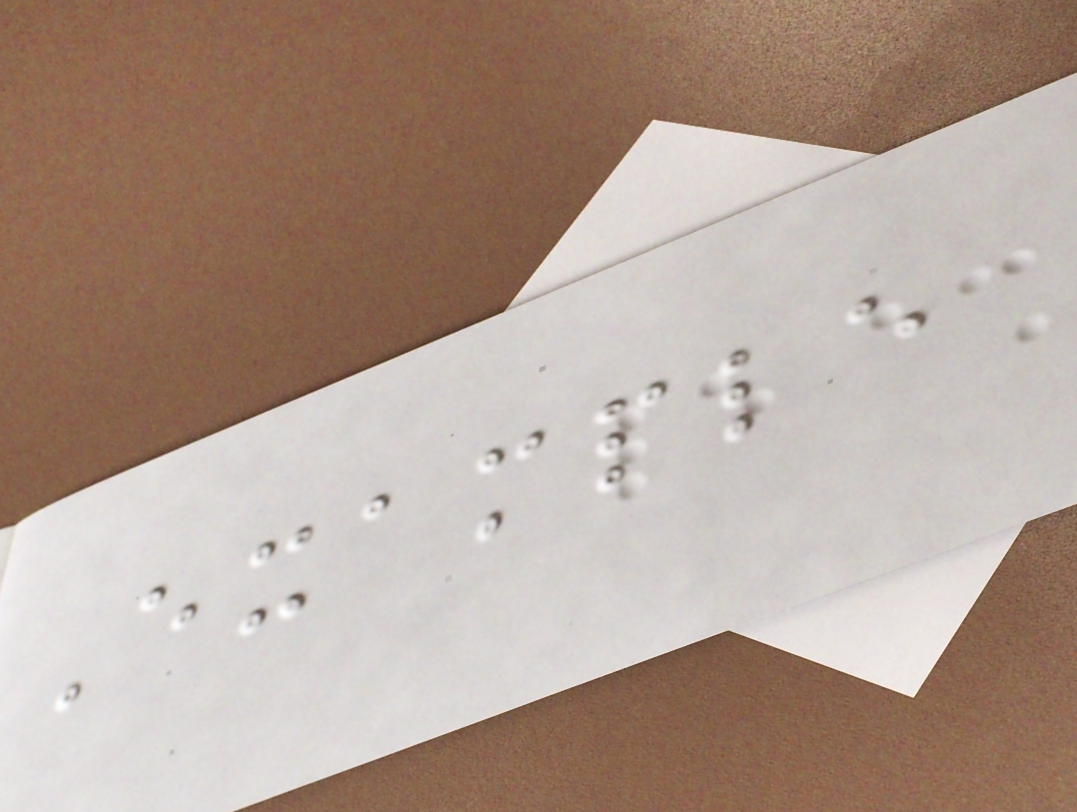Example
